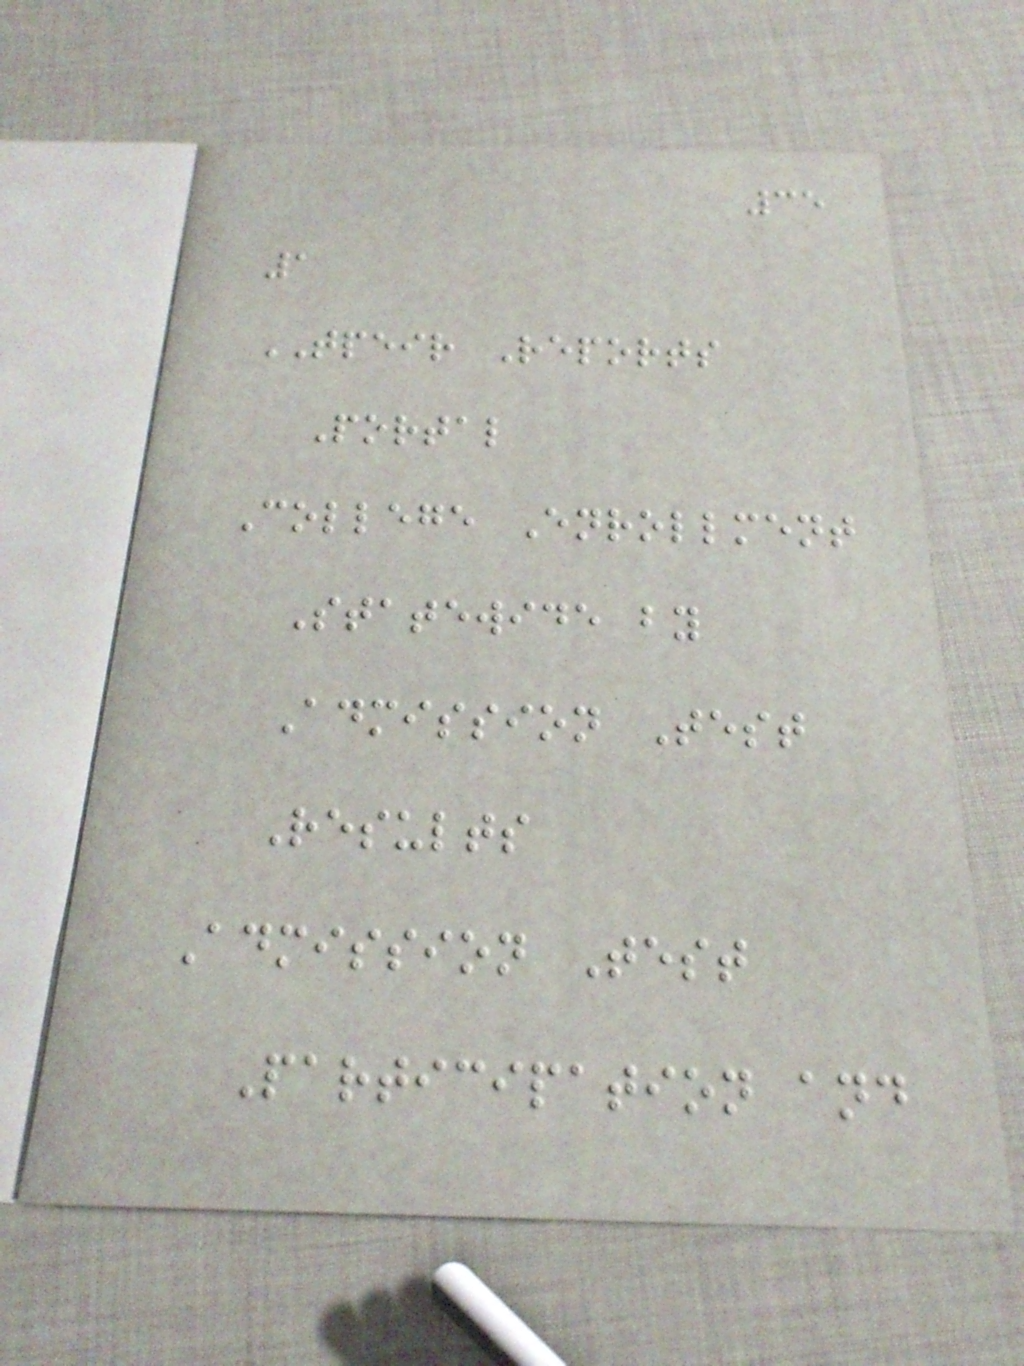35
1
TPEIR Reports
Portal
College Enrollment
Statewide by
Admission Test
Results
Admission Test
Participation and
